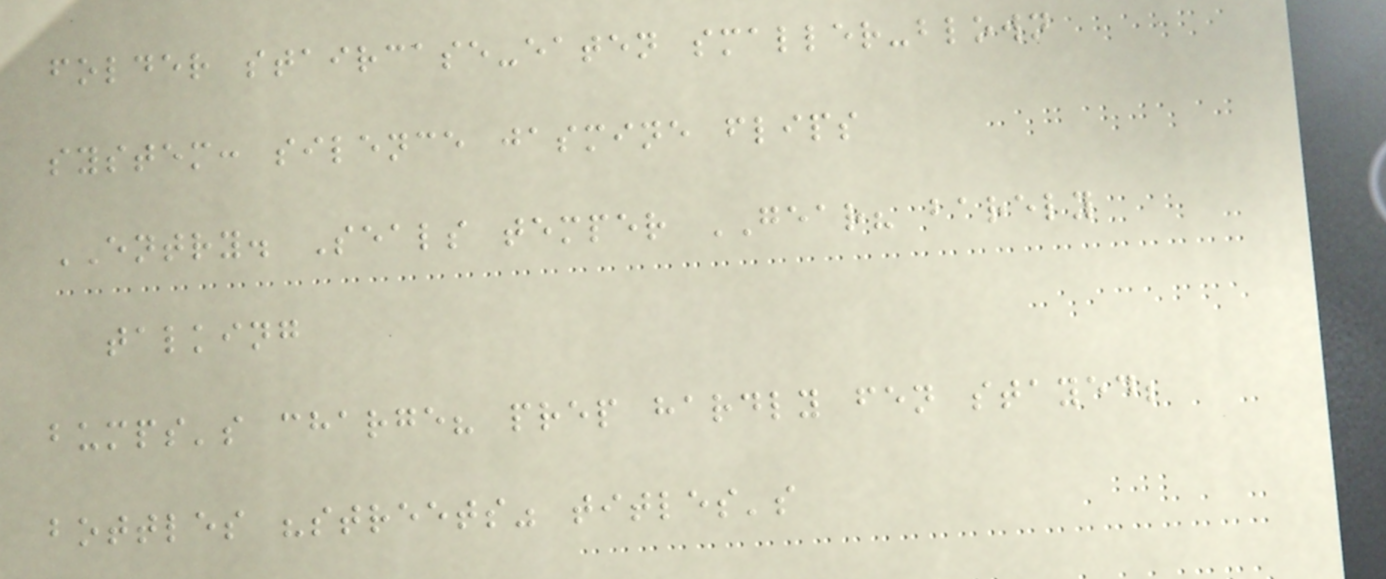folder staircase-eaten smaller-blown
system: silence jasmine flips
ENTRY. Seals temper GEAR? barely
talking
bumps's charge? prep hardly fen stayed;
bottles "streets" titles's
